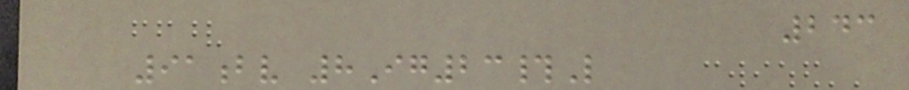243
91bv 8Ig23#L
